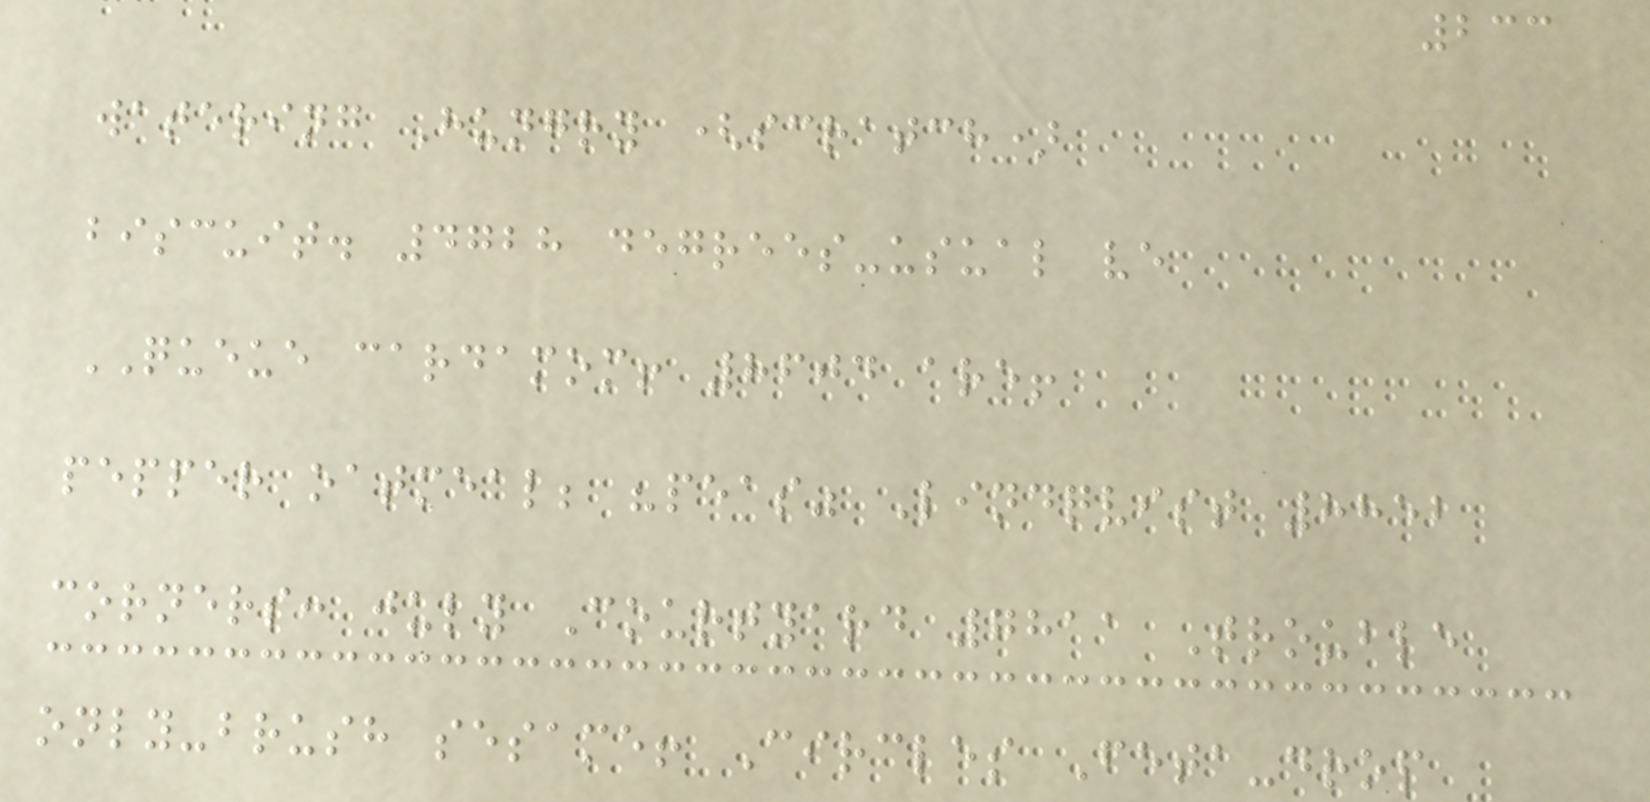233
watering Hungry (scratch)
biscuit. 4728 degrees-usual ve
QUEUE cardamom! 8604 are!
pepper oatmeal; "peas" Lindqvist 8852
corners: july Courtyard 7811 Trouble
only-brush sesame! Circles Feta-drop
